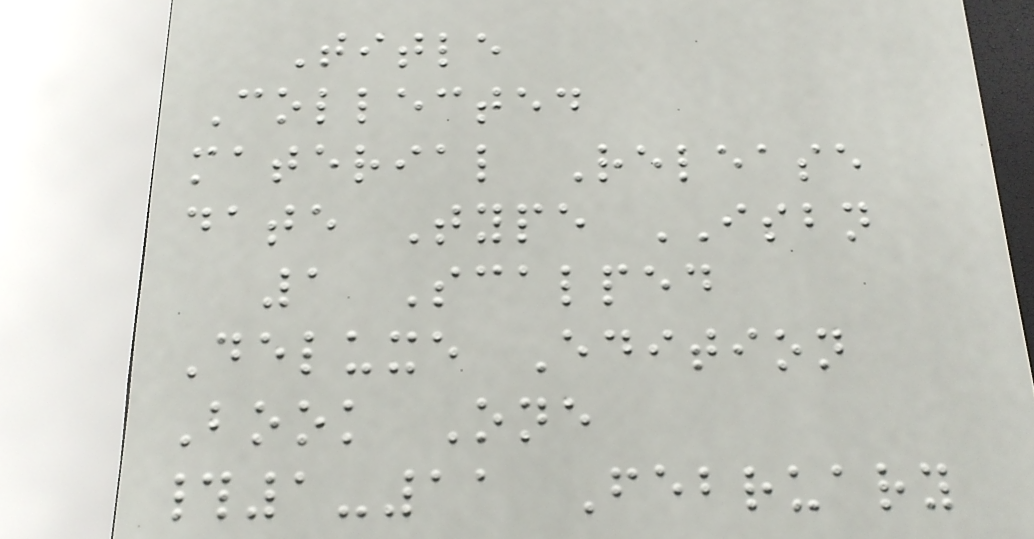Title
Collected
material Release
date Type ISBN
1 Scalped
Deluxe Edition
Book One
#1-11 February
